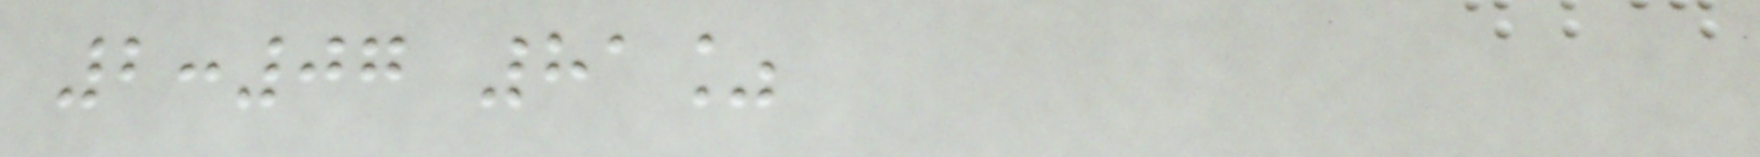2:07 81%
